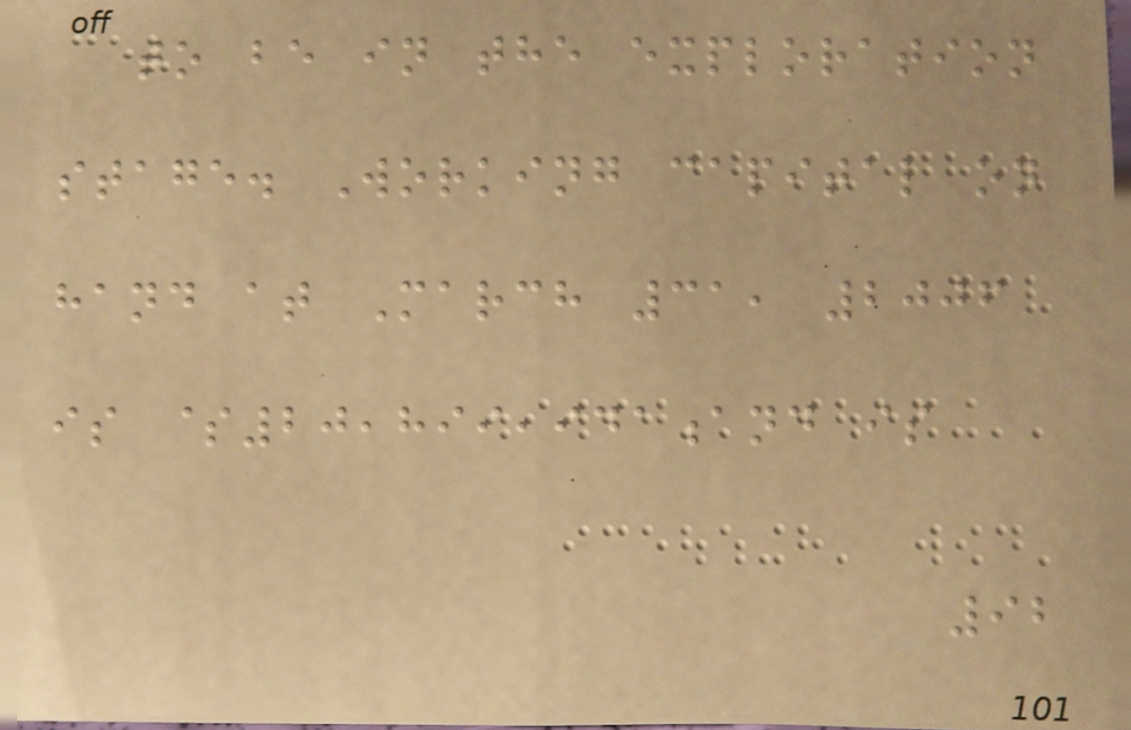to be in the exploration
stage. Working capital on
hand at March 31, 2006
is $20,899,941and is
92
